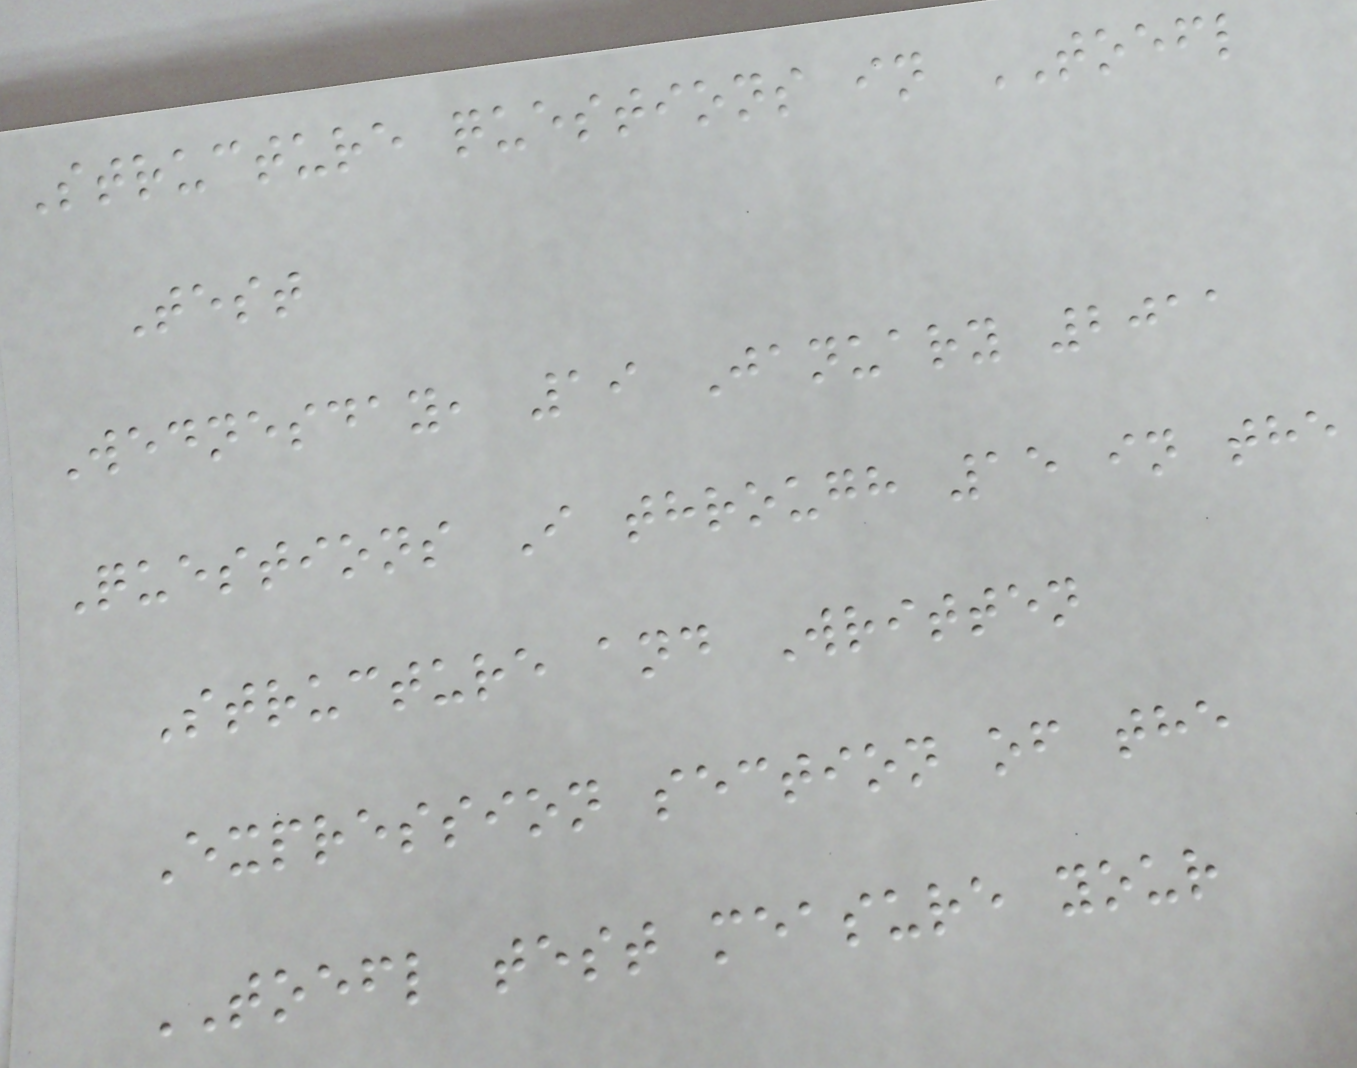Structure questions in TOEFL
Test
Wednesday, 19 January 2011
Questions I through 15 in the
Structure and Written
Expression section of the
TOEFL test measure your
